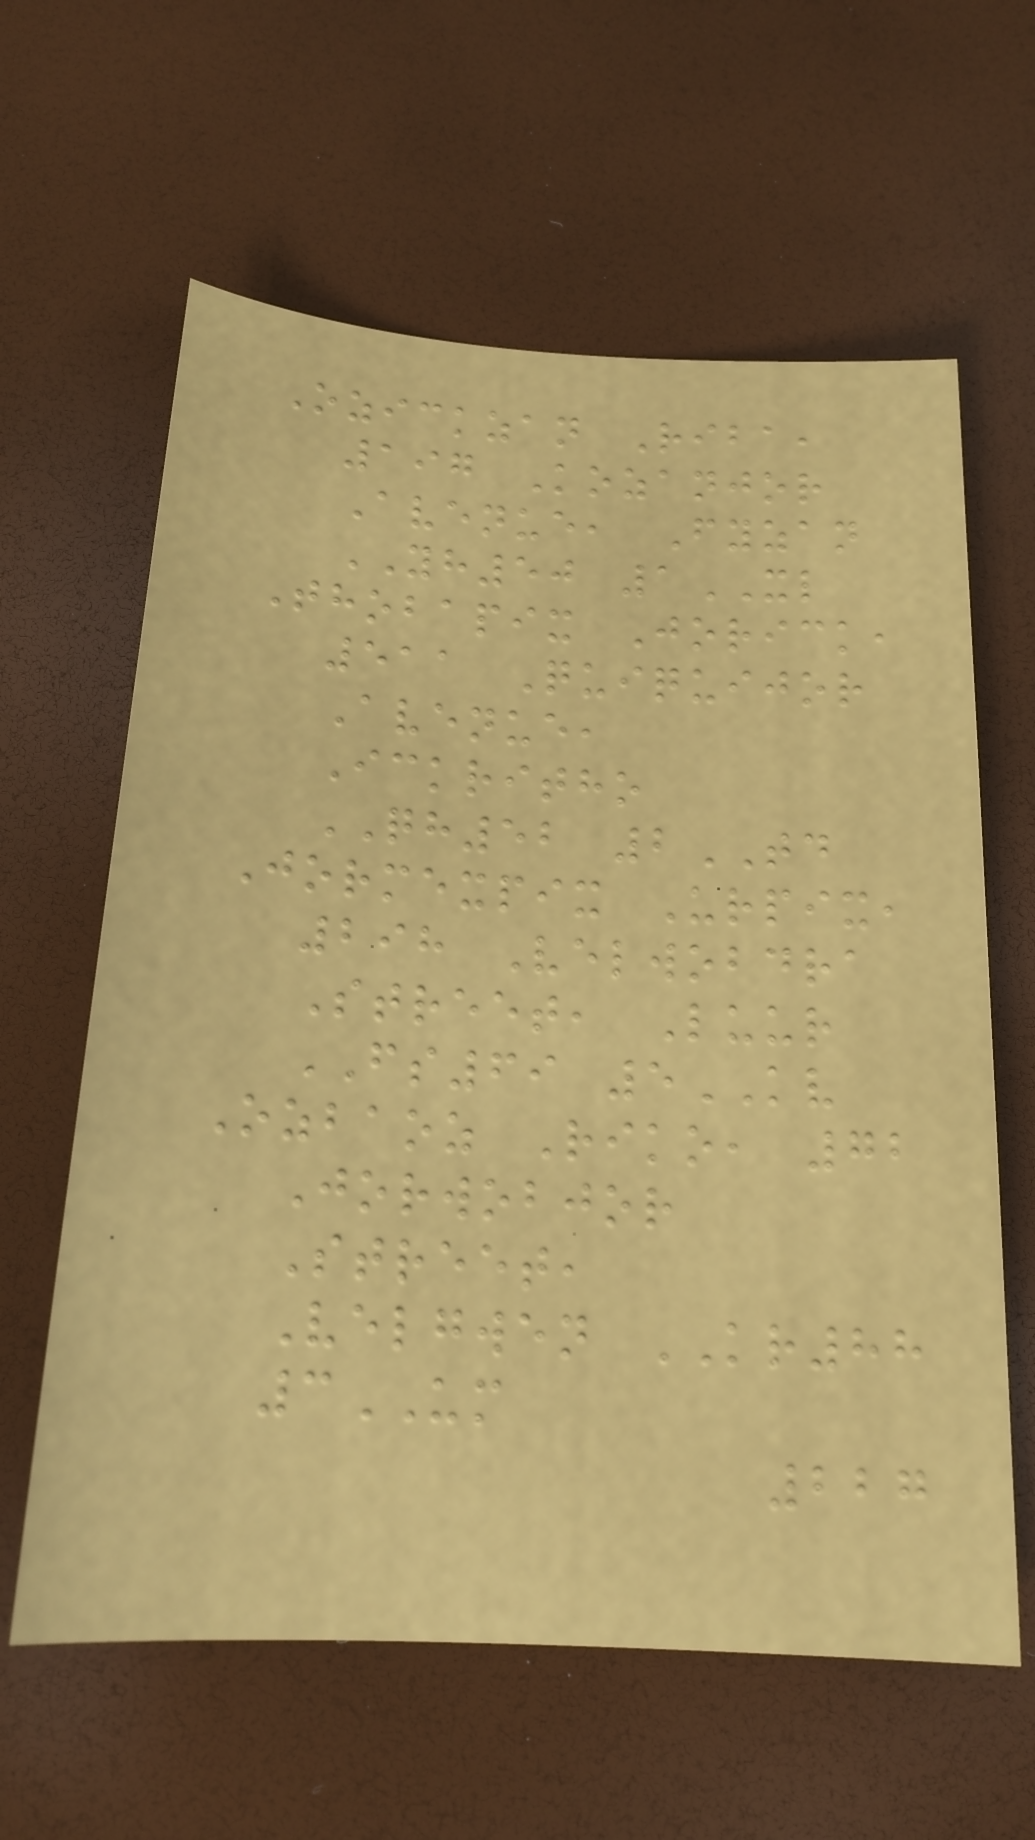Ozickzan Riba,
197 Kozanjor
Avenue, Fyzan
YH50 1XL
Thobapix Jorick,
511 Quiquijor
Avenue,
Ickritho
QH52 2TD
Jormexpix Urpix,
298 Velwobdra
Street, Luur
FS69 5KV
Ozbaoz Riko, 72
Jorwobjor
Street,
Velgwen KR88
3UM
227
